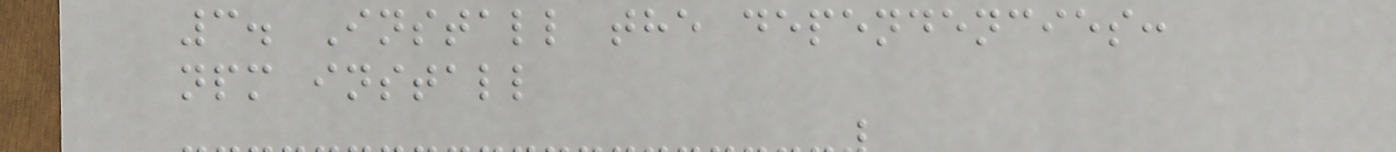3. Install the dependencies:
npm install
